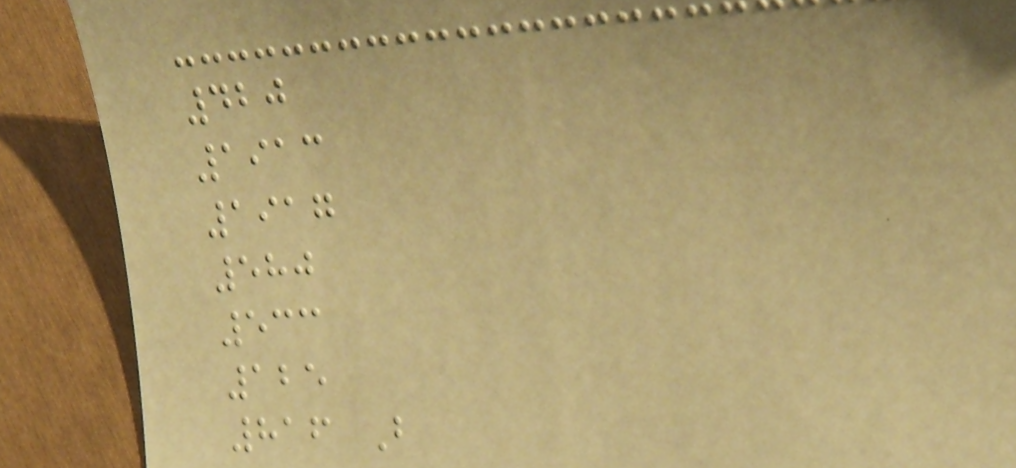420
1913
1917
580
533
125
816 B
